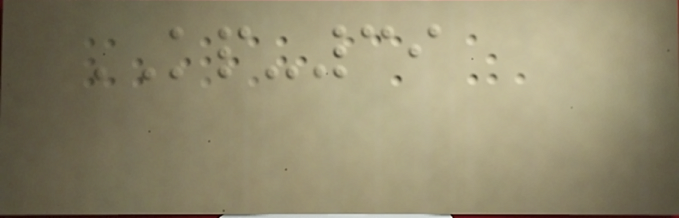KP-39
